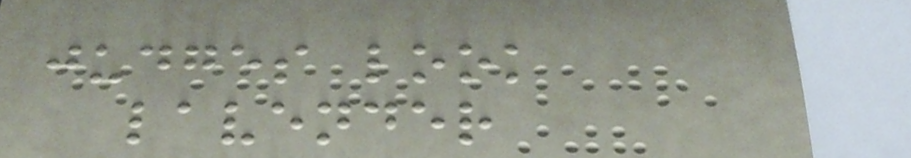judges look
lavender
